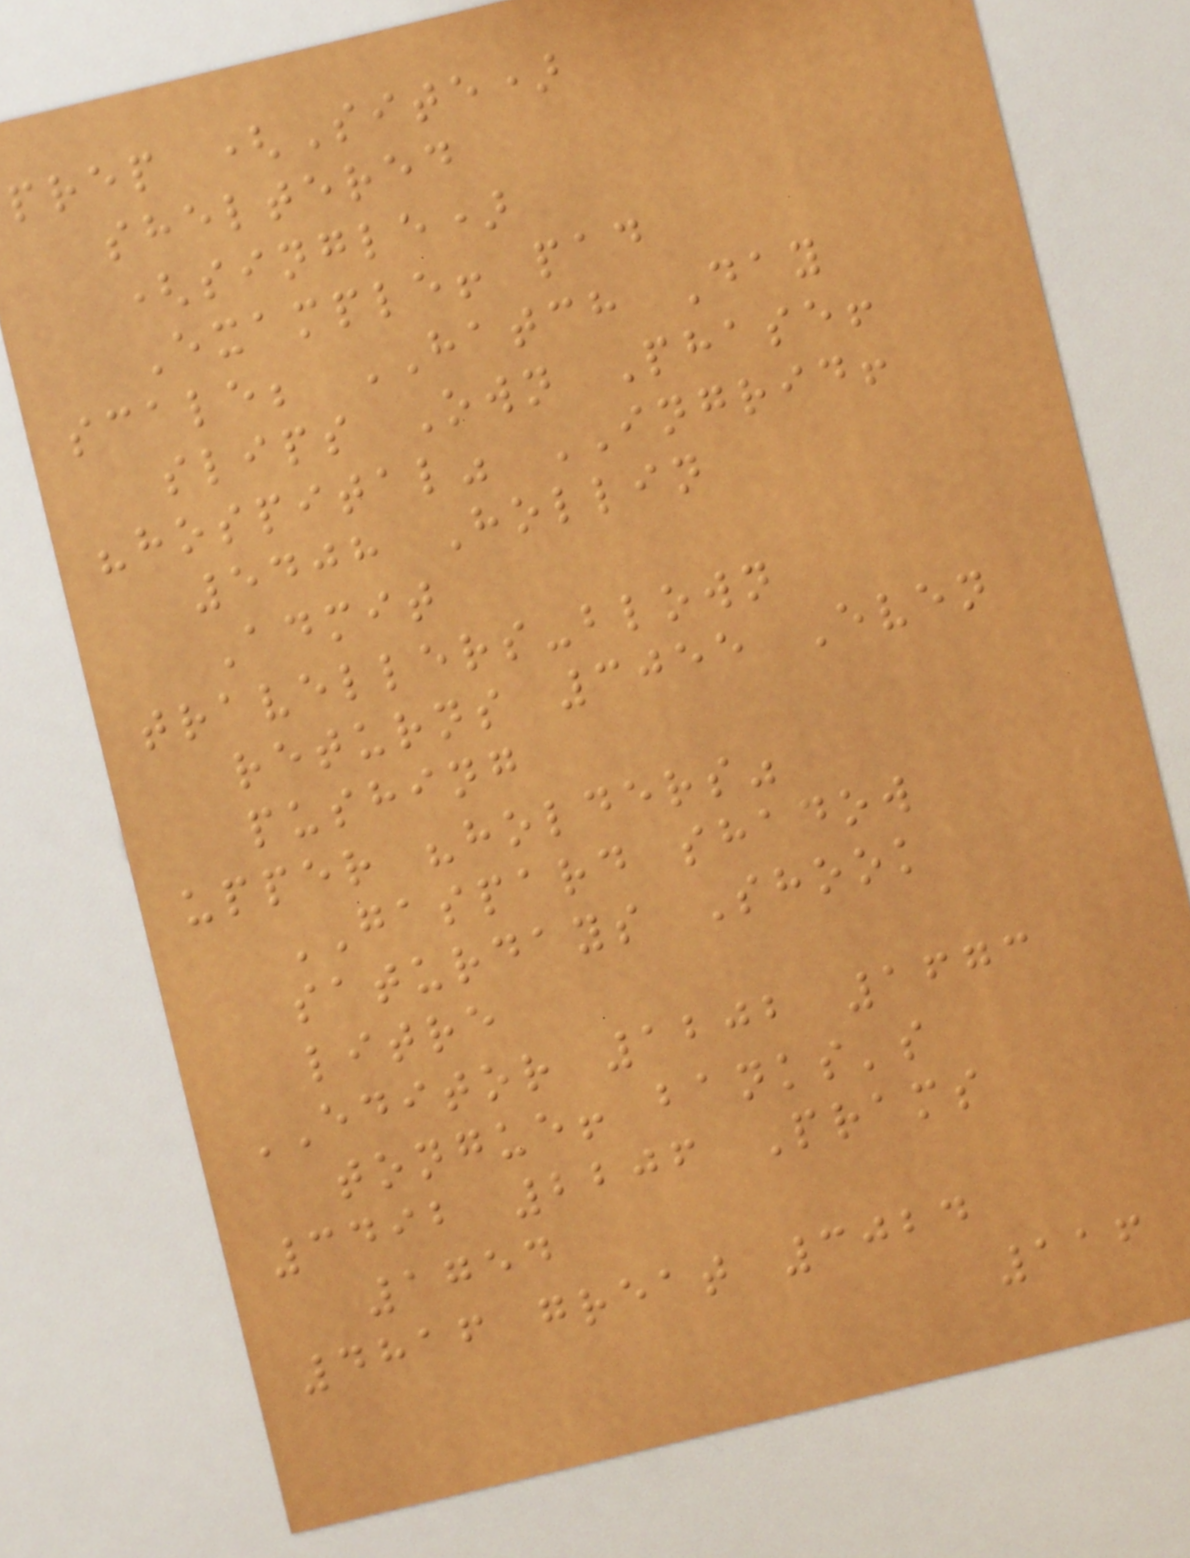prep (Site)
sheltered
(single)
Example! pad
scale; HATCH Day
slips Own Phase!
"hospital" INGRID!
5408 Hollin
Admit
travellers-blown
returns 3055 Even
pushing
upper "holders"
GASPARD shadow
saturdays Shook
litre
EDITOR 1202 1673
tongue! banks's
3492 2206 Prams
1754
4816 great 3024
116
